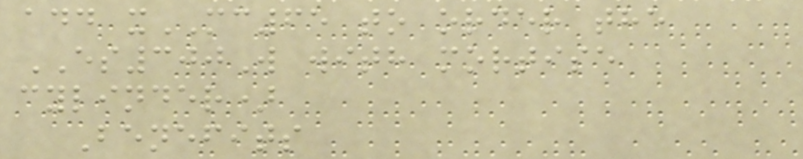add xMC65 to order the
ES300W with mortise
cylinder)
Benefits
